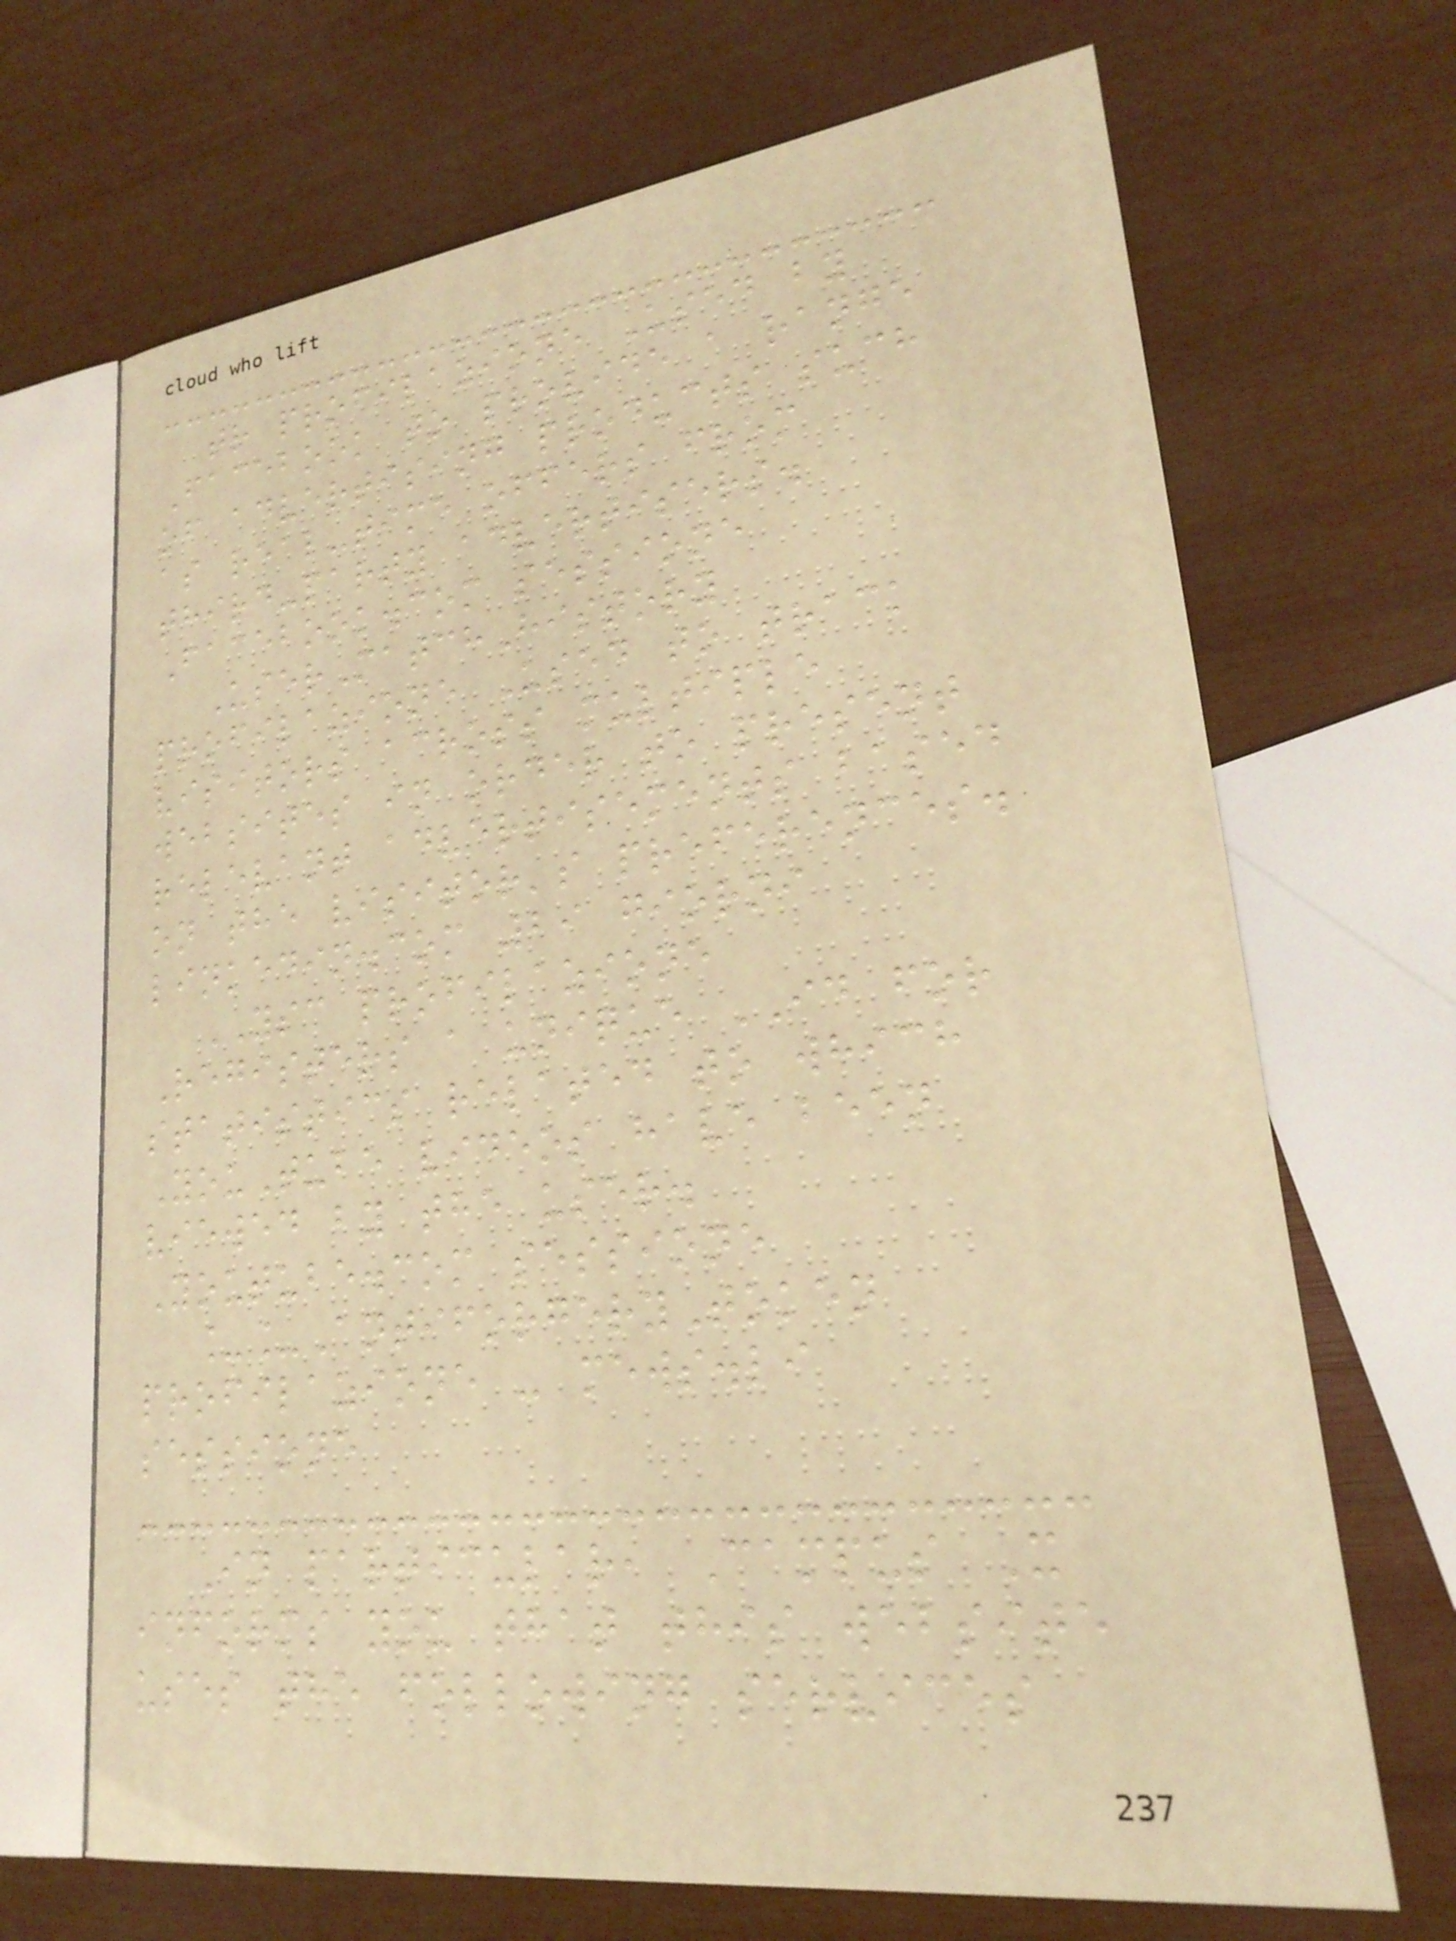tr profilazione Used by
Facebook to provide a range
of advertising products such
as real-time offers from
third-party advertisers.
Facebook.com sessione
UserMatchHistory
profilazione Used to track
visitors across multiple
websites in order to present
relevant advertisements based
on the visitor's preferences.
linkedin.com 29 giorni
YSC profilazione
Registers a unique ID for
statistics related to which
YouTube videos have been
viewed by the user.
Youtube.com sessione
__AntiforgeryToken
profilazione - mews.li
sessione
In particular, Campus X
informs you that this website
uses the following services
